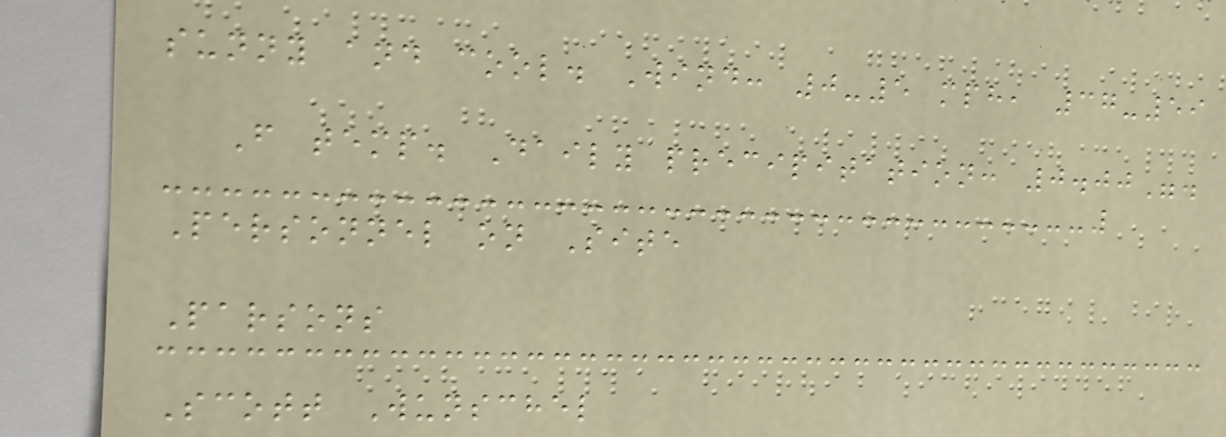sunny and cool. Wind: 0-5 mph, 37-59
F temp. Daily precipitation: 0.00".
Personnel on Site
Parsons
Scott Wunschel
